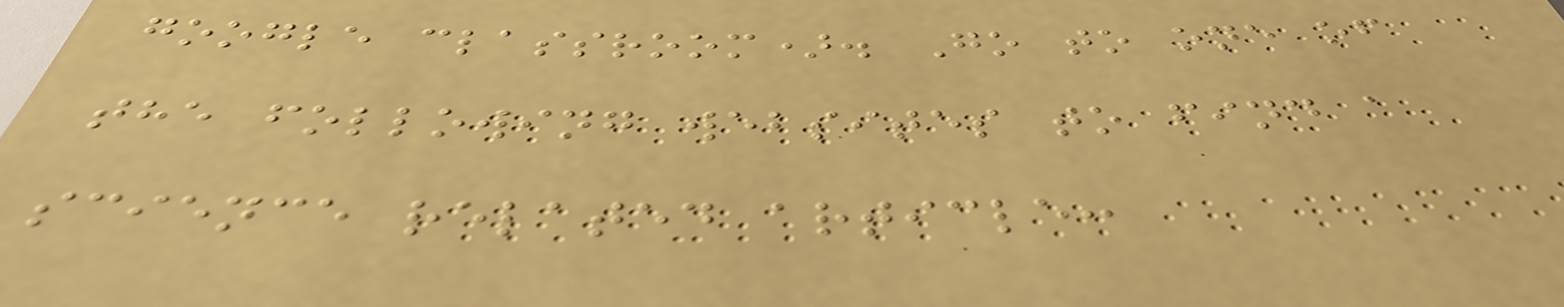google classroom). Go to one of
the following websites to find a
science related article:
